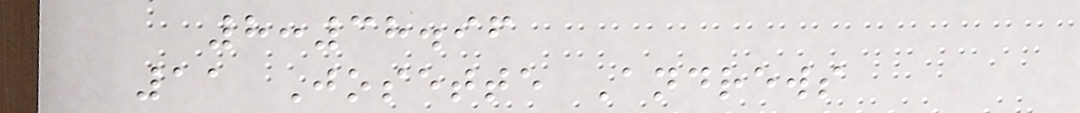8:38.96
11 Josette Andrews
